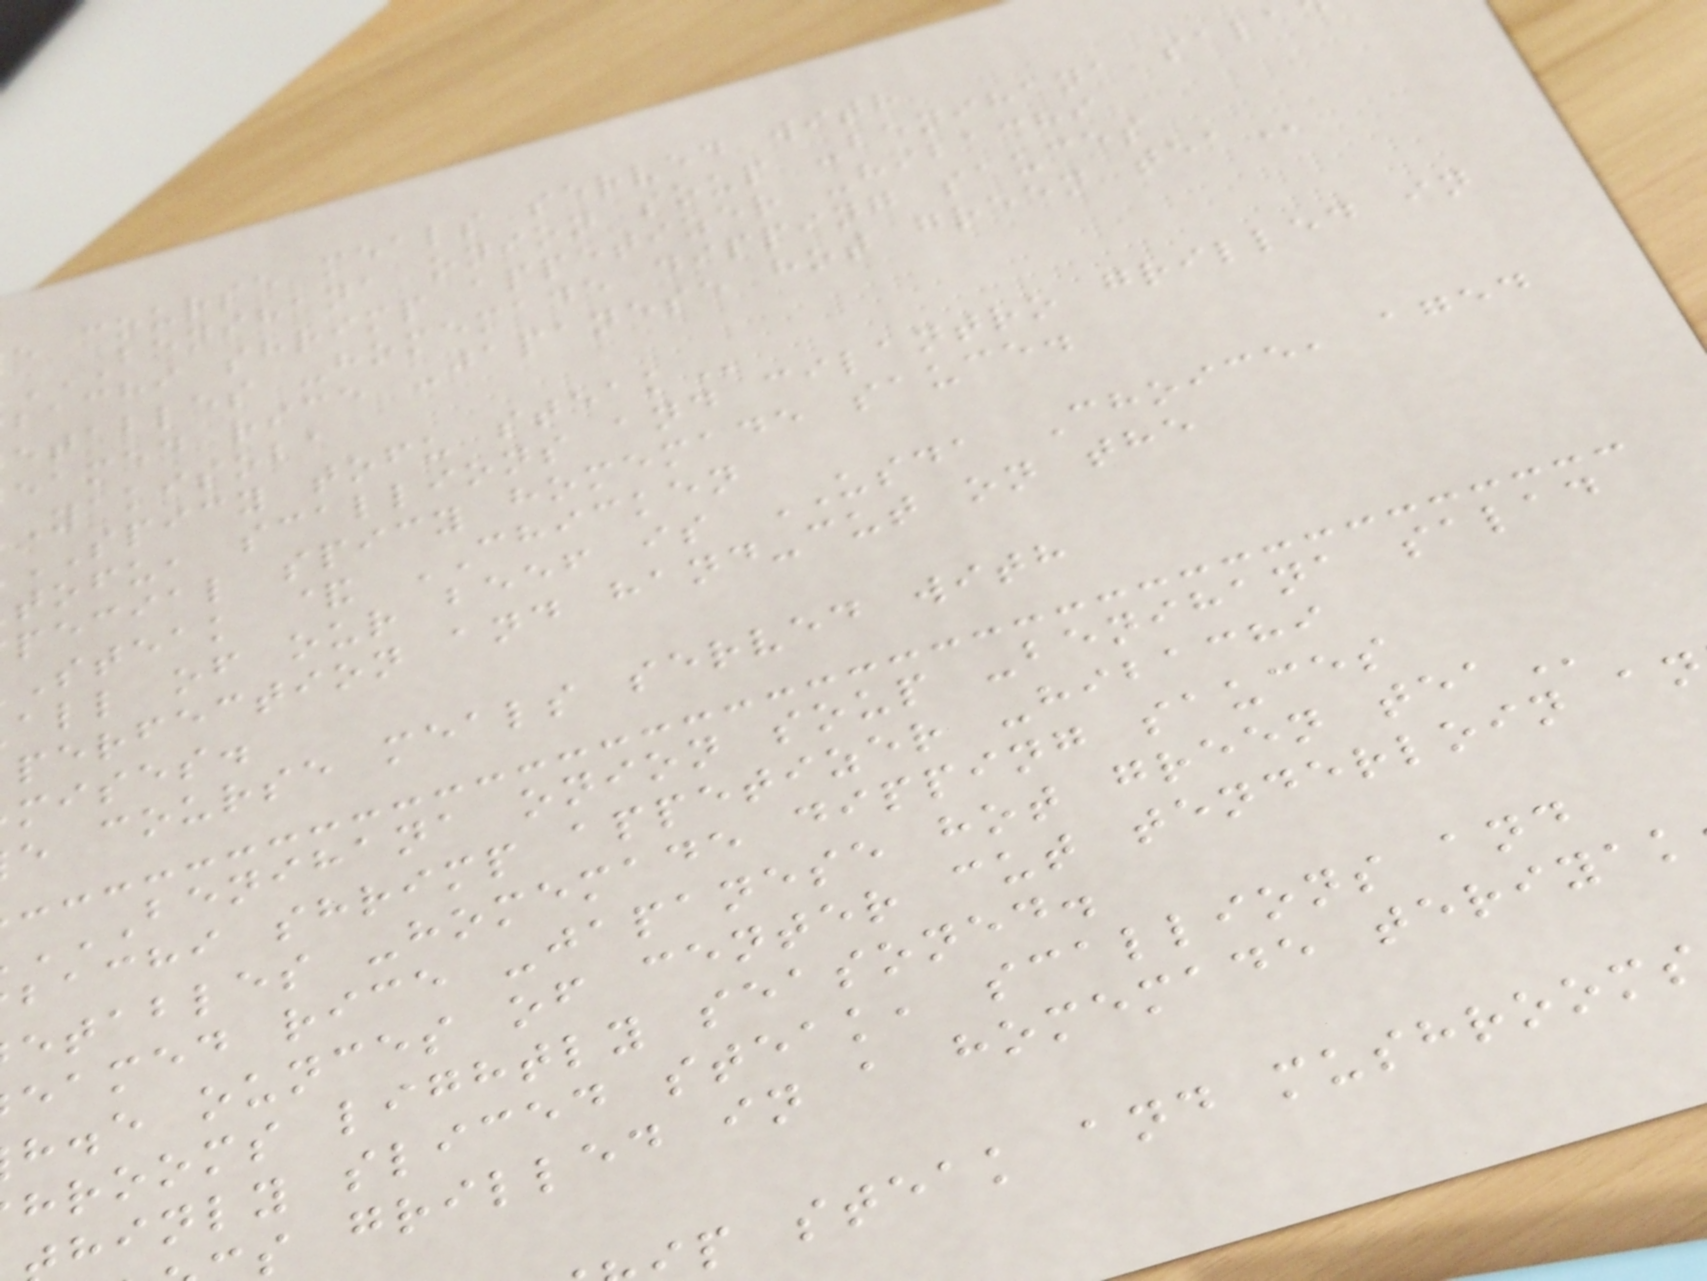e course meals served with
bachi shrimp appetizer -hibachi
etables -homemade dipping sauces
eamed rice -japanese hot green
yakisoba
SPICY tofu
tofu, scallions and cilantro grilled in
pecial spicy homemade sauce.
steak & CHICKEN
all of our beef is USDA Choice, aged
perfection and hand-cut on the
mises.
e course meals served with
bachi shrimp appetizer -hibachi
etables -homemade dipping sauces
eamed rice -japanese hot green
h.e ounces of center cut tenderloin an
hrooms lightly seasoned.
hinly sliced steak, scallions and
s grilled in a homemade teriyak
p steak and mushrooms
